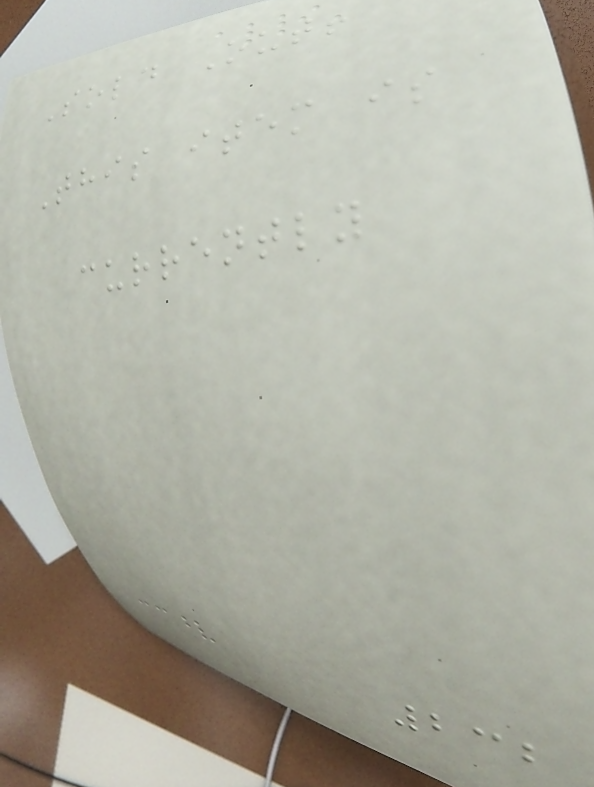Sold Out!
This item is
currently
232
